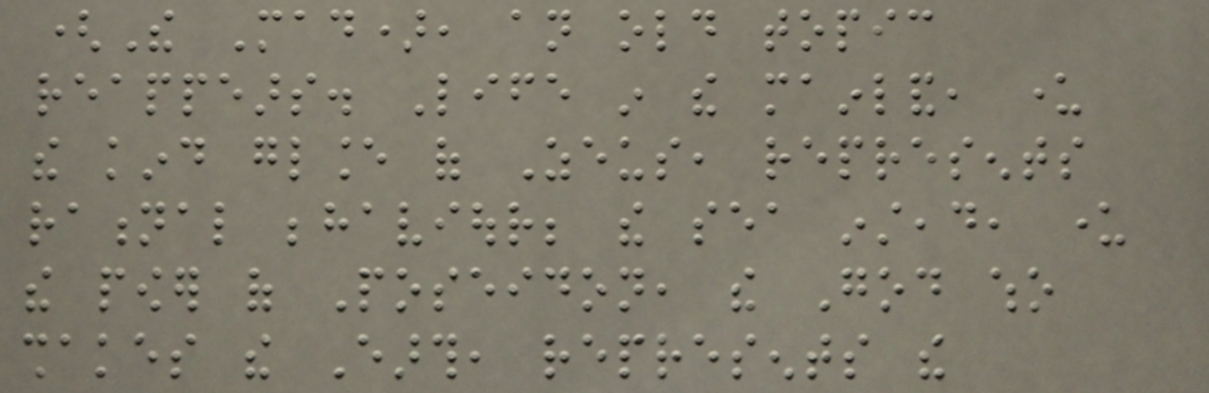(The Mad), an old topic
reappears. Life in the mainland, under
the kind glance of Zeus, represents
rational behaviour; the sea instead, under
the power of Poseidon, the God who
shakes the Earth, represents the
